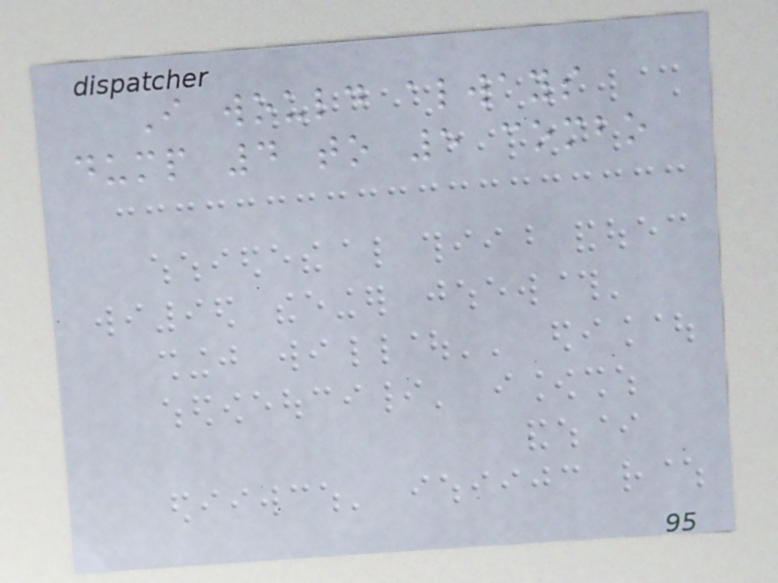I would always
dump 4 to 5 combo
